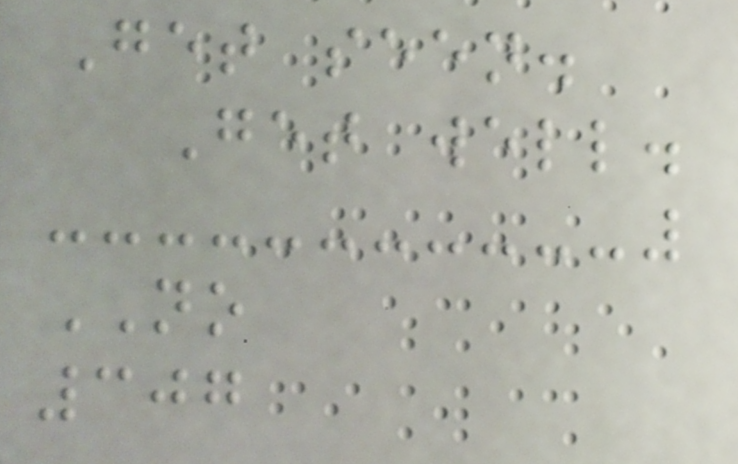Get seen.
Get well.
NO
307
